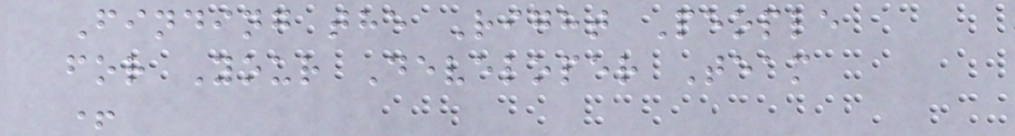Finding the Right People
for Your Developer Team
+
